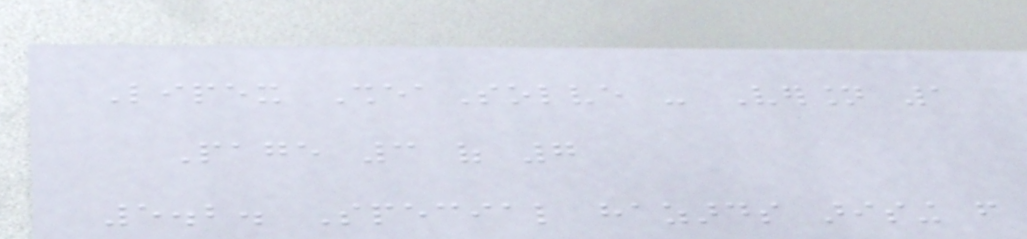Lipex SheaSolve - Version 1
Page 3 of 7
5.2. Special hazards arising from
